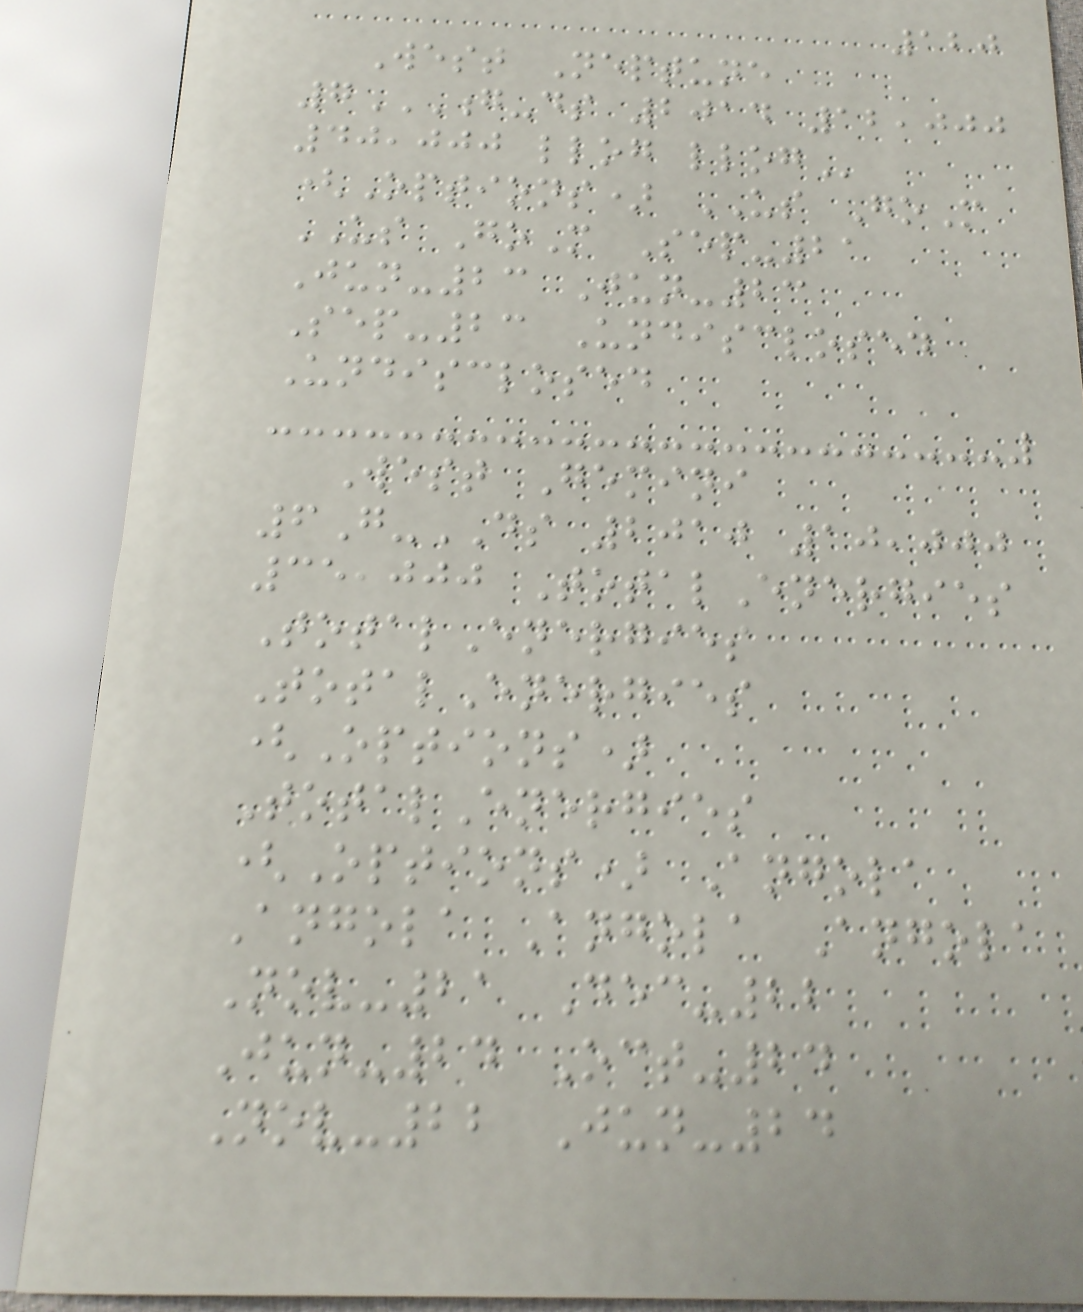120
West Neptune
7G-DS 2014 12,000
40,000 LLOG LLOG
(Options) US GoM
US GoM Sep-21
Jun-23 Jun-23
Sep-23 Undisclosed
Undisclosed
West Gemini
6G-DS 2010 10,000
35,000 TotalEnergies
TotalEnergies
TotalEnergies
(Options)
TotalEnergies
(Options) Angola
Angola Angola Angola
Nov-21 Dec-22
Jun-24 Oct-24
Nov-22 Jun-24
